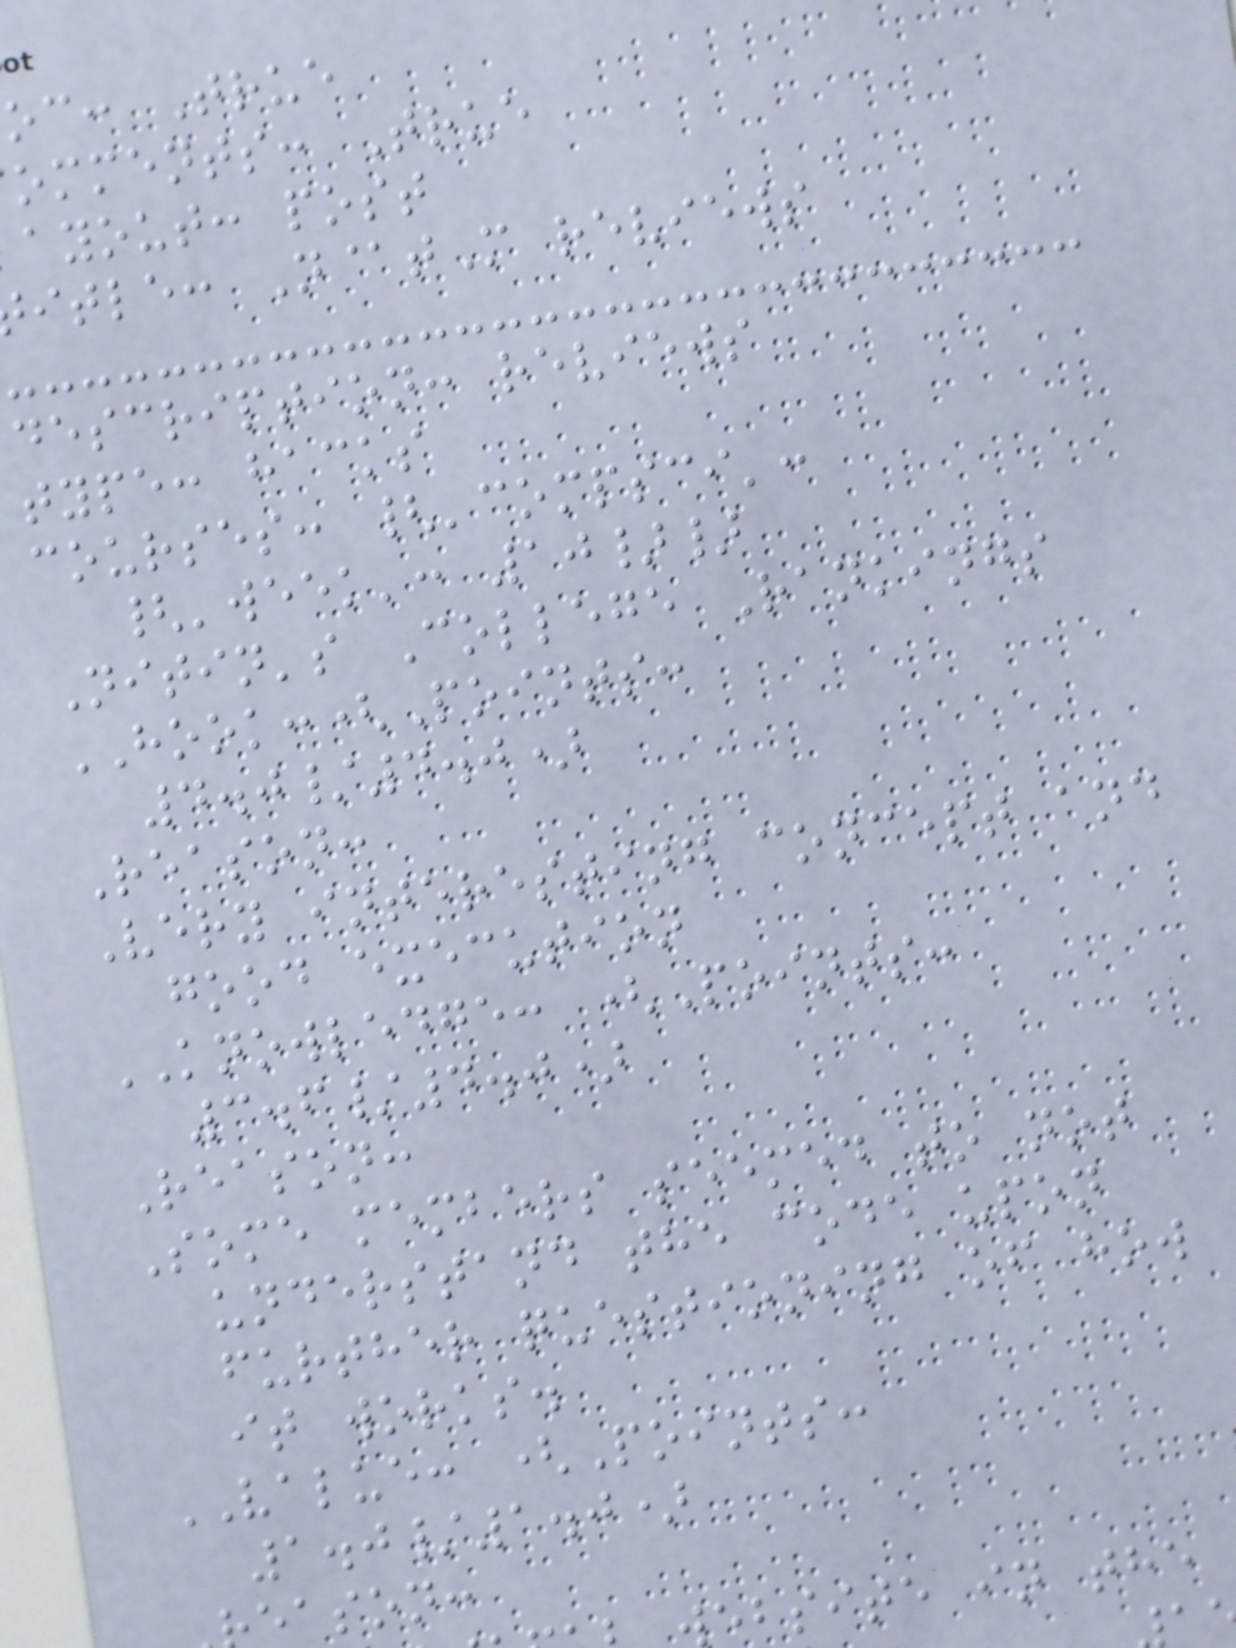oc: True
omments: True
ayout: post
itle: N@tM reviews
description: reviews
type: hacks
courses: {'compsci':
{'week': 10}}
Nitin's College Rankings
HOOK:(Points:
4.0/4.0)
Reason:
Very interesting concept and
good execution
KNOWLEDGE: (Points:
3.6/4.0)
Reason:
Some members seemed to not
understand the code upon
further questioning of how
it works.
VALUE: (Points:
1.0/1.0)
eason:
ebsite in the
